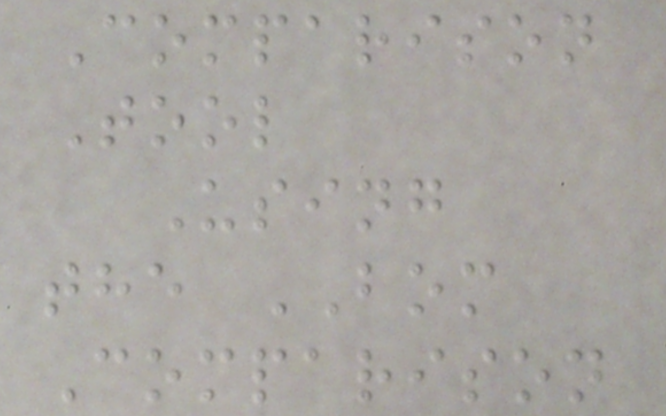Comparison
Tool
Using
the BOM
Comparison
